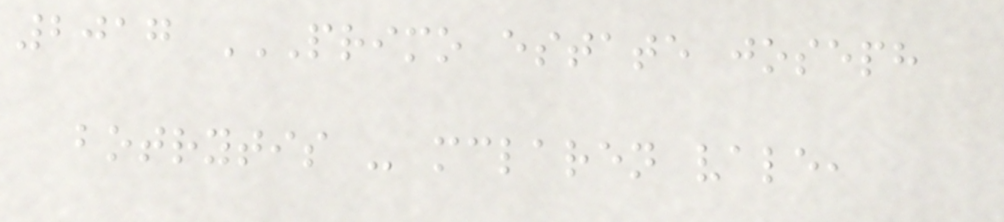2017 PRIMO ESTATE JOSEPH
BOTRYTIS - MCLAREN VALE,
